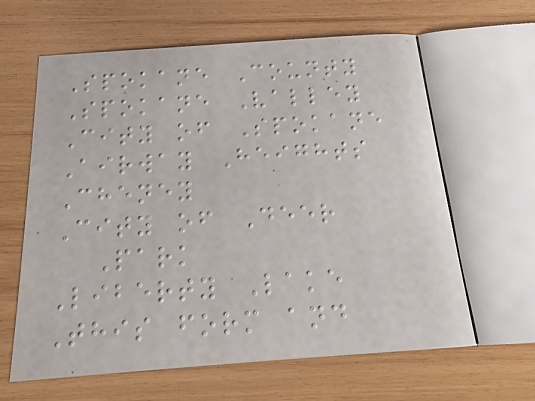Spokane County
Spokane Valley
City of Spokane
Airway Heights
Cheney
City of Deer
Park
Liberty Lake
This form and
